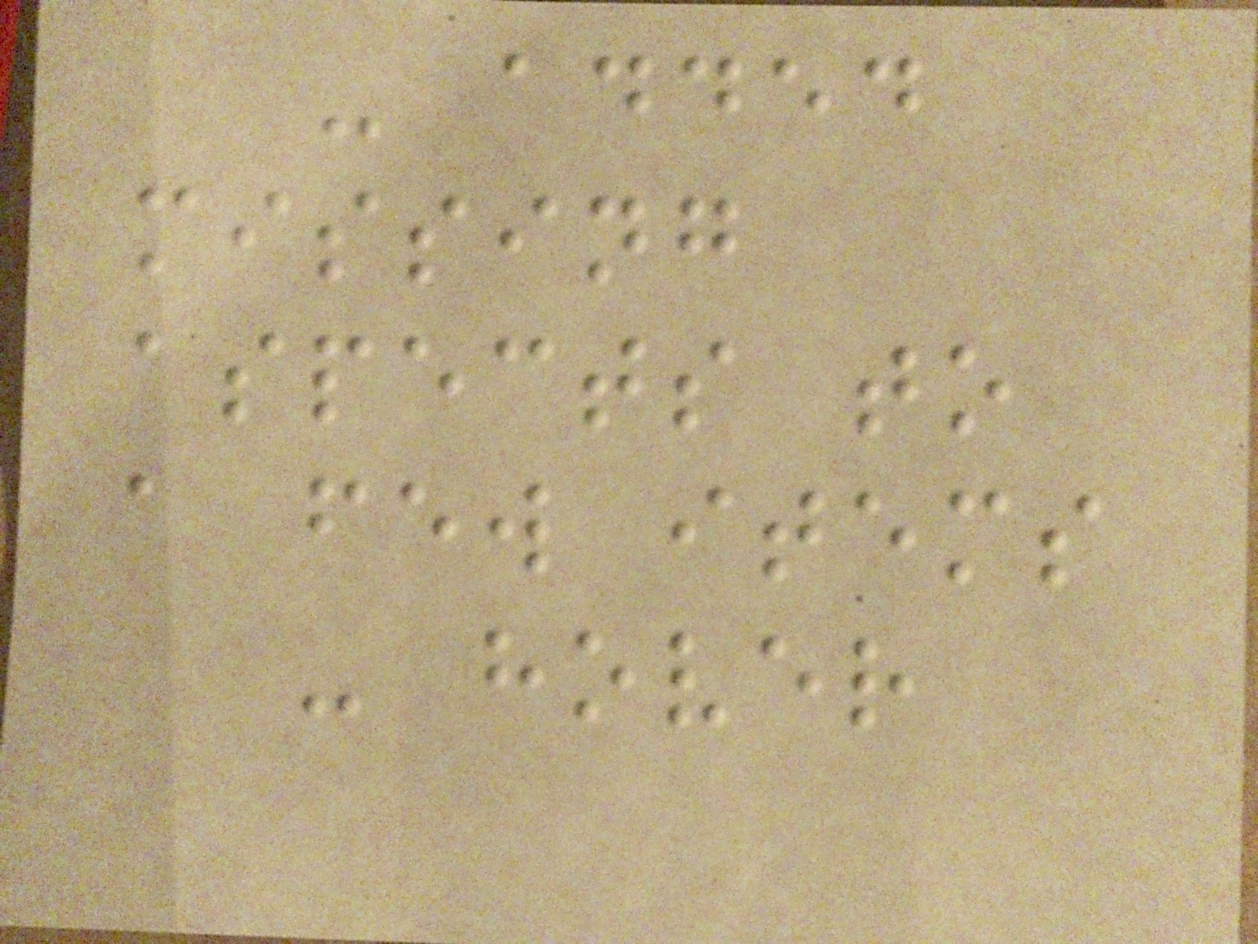- added
missing
aspects to
a few items
- hover
